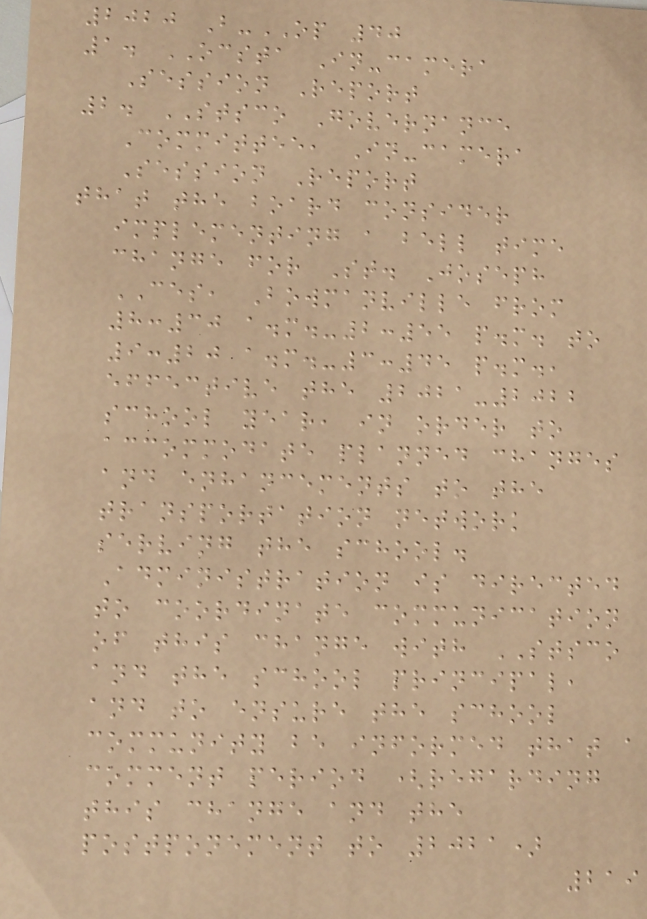2020 B-OP 40
1. OCSTA In-camera
Session Report
2. STSCO Governance
Committee, In-camera
Session Report
that the board consider
implementing a bell time
change for St. Joseph
CES, Bowmanville from
8:30 a.m.-2:55 p.m. to
9:20 a.m.-3:45 p.m.,
effective the 2021-2022
school year, in order to
accommodate planned changes
and enhancements to the
transportation network
serving the school.
Administration is directed
to coordinate communication
of this change with STSCO
and the school principal,
and to ensure the school
community be informed that a
comment period (regarding
this change and the
postponement to 2021)
219
